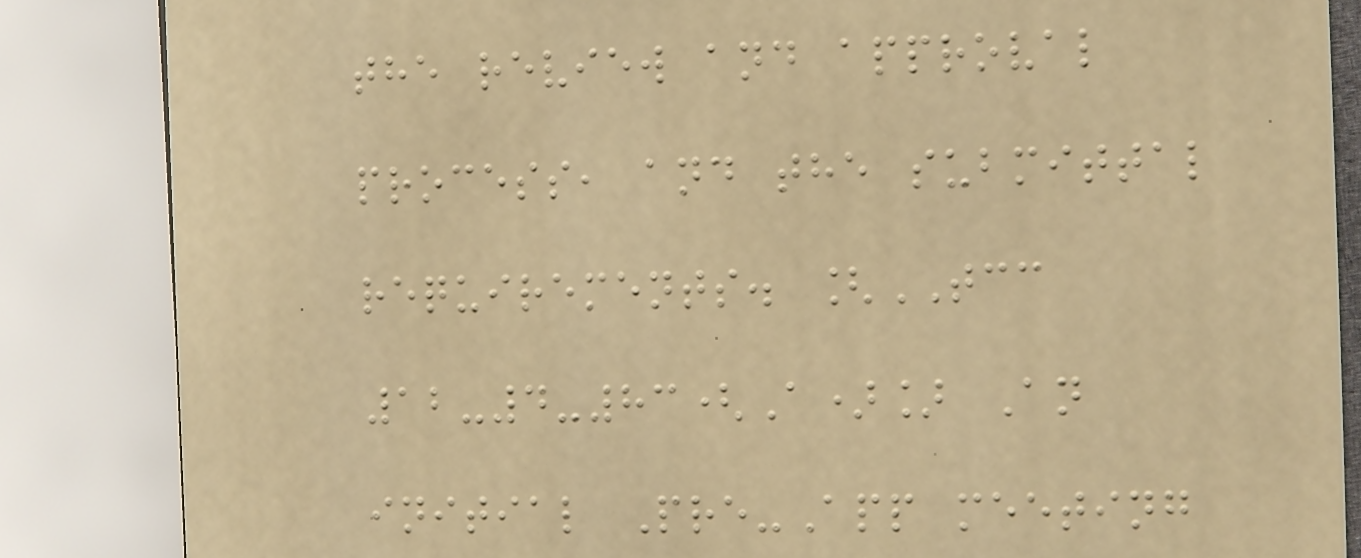the review and approval
process, and the submittal
requirements. [TCC
12-4-83(A)] An
initial Pre-App meeting
